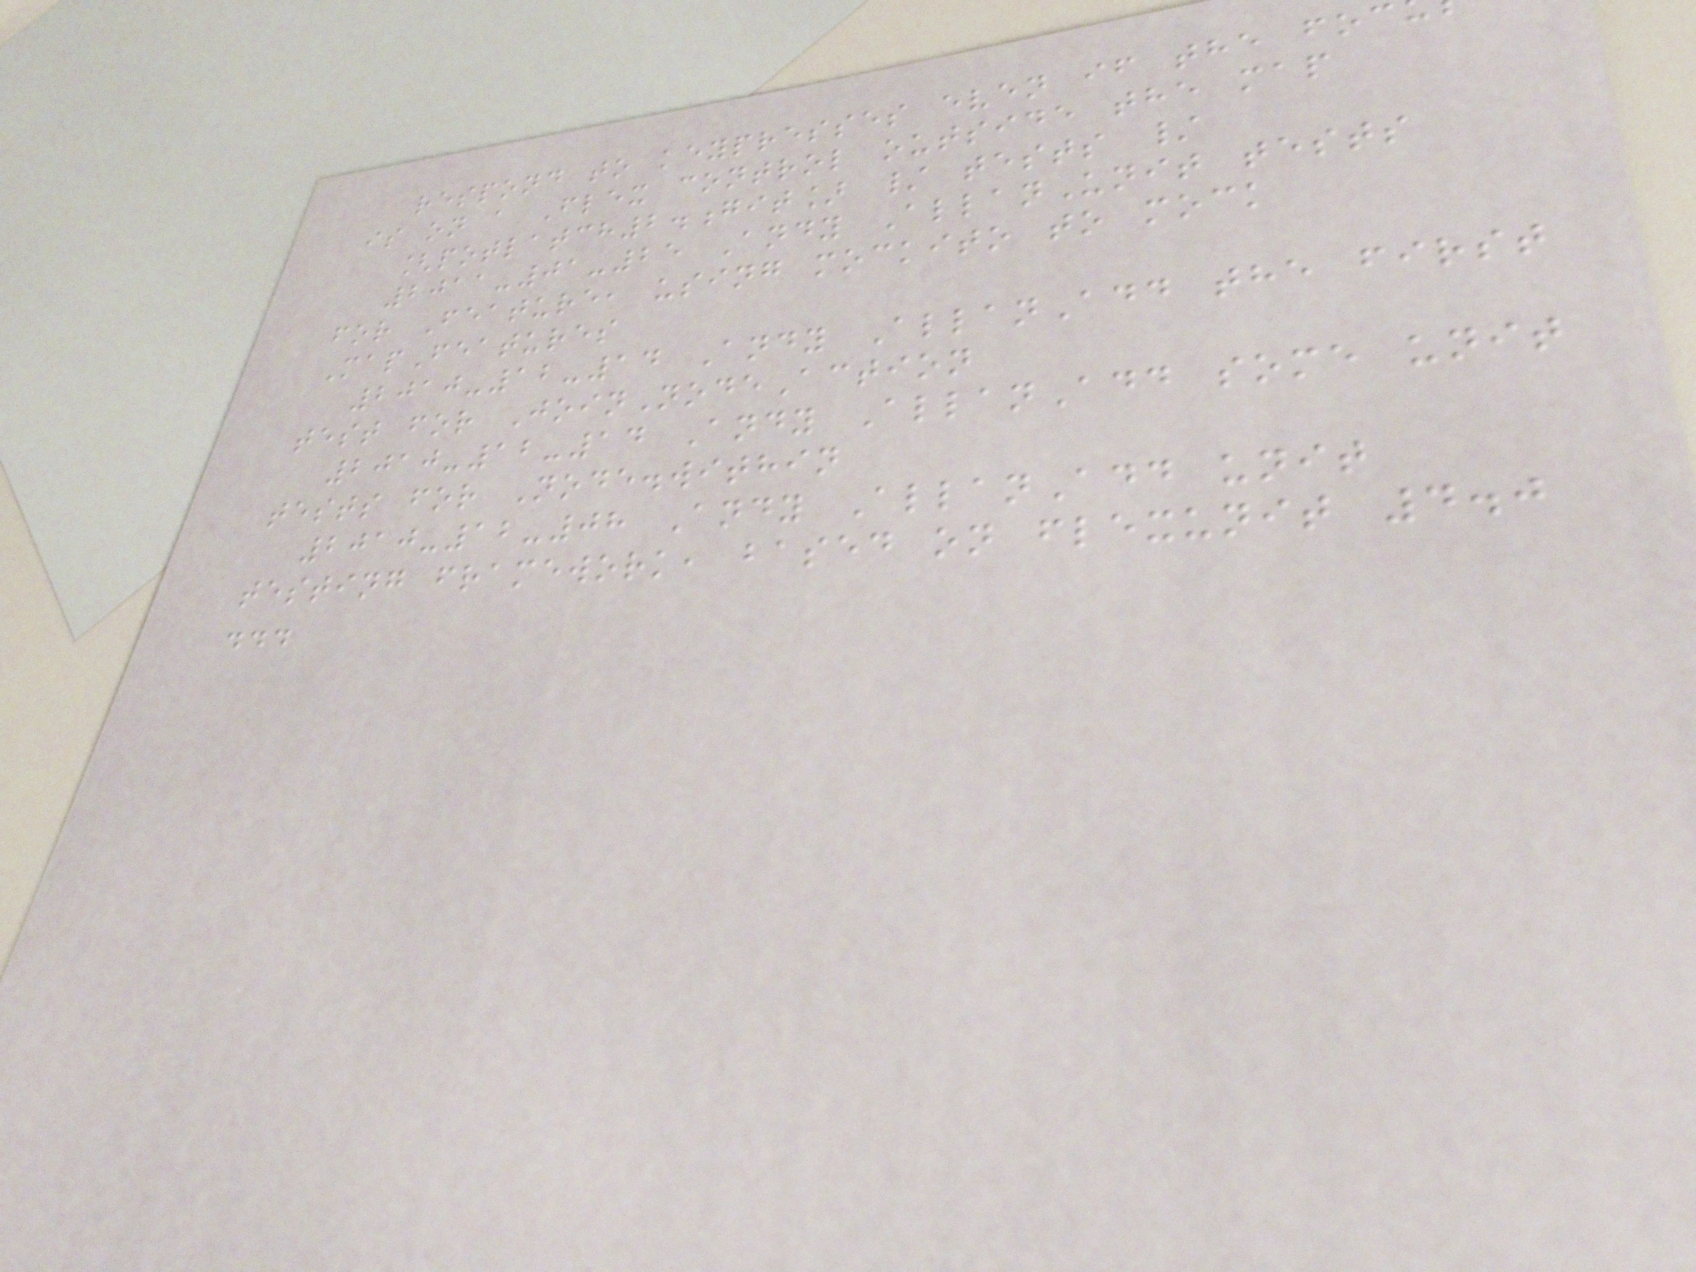respond to keypresses even if the foc
is on a Flex control outside the map
[potlatch2.git] / tests /
2011-01-25 Andy AllanUnit tests
for Feature, using mockito to mock
MapFeatures
2010-12-14 Andy AllanAdd the first
test for JoinNodeAction
2010-12-14 Andy AllanAdd some unit
tests for Node.within
2010-12-08 Andy AllanAdd unit
testing framework, based on flexunit 4.0
...
